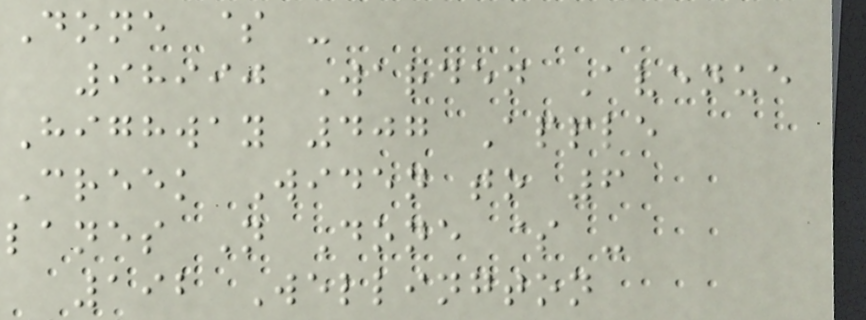Done $ -
98990 Warden Avenue
Highway 407 Apple
Creek Widen to 6
lanes N Done $ -
192 Wellington
